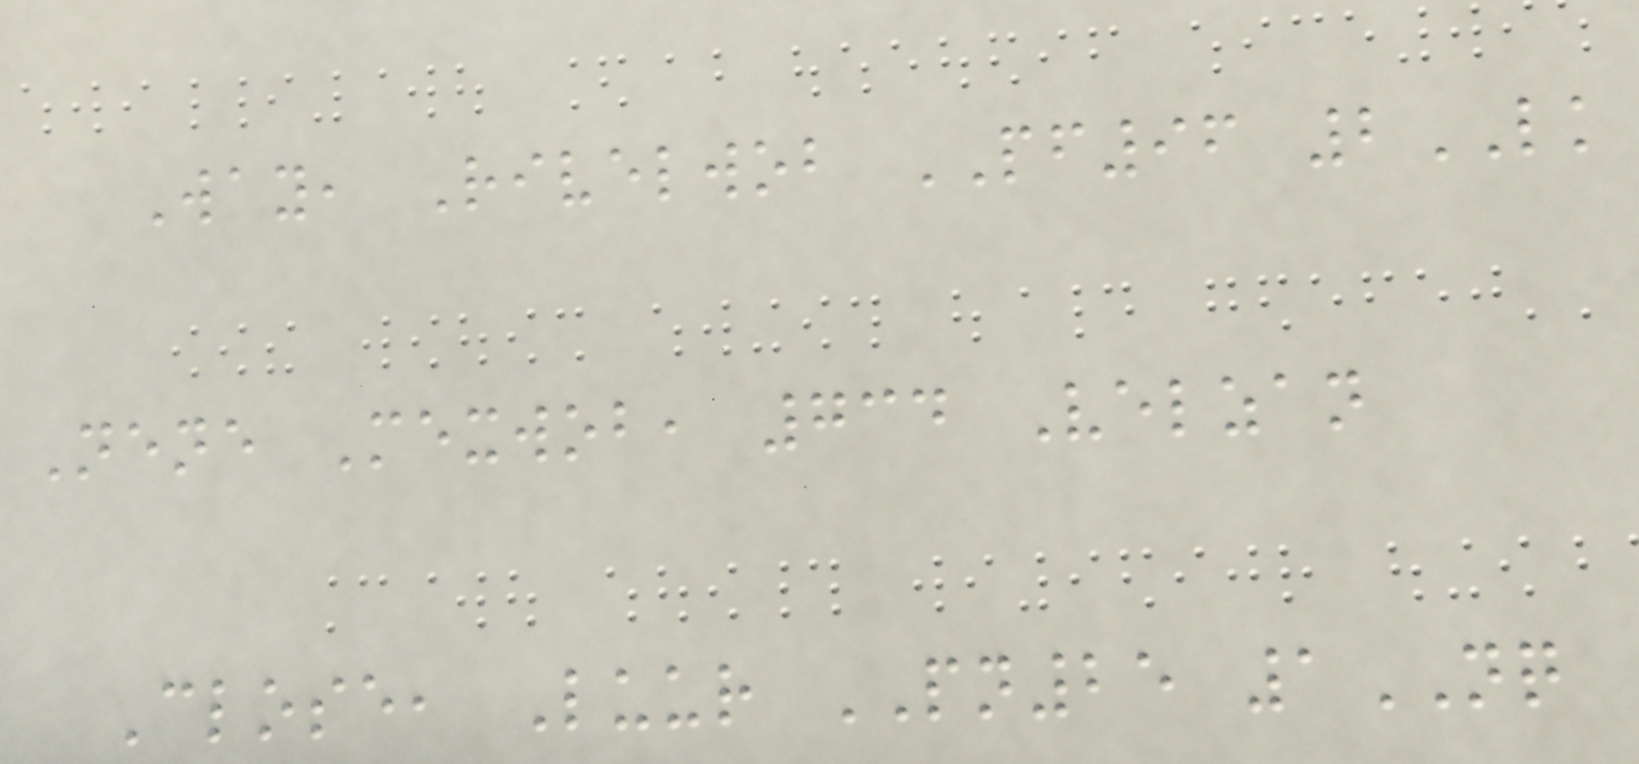Way, Rivelwob PF96 2LK
Nene Mexwob, 734 Velzan
Close, Luur PN25 1NQ
